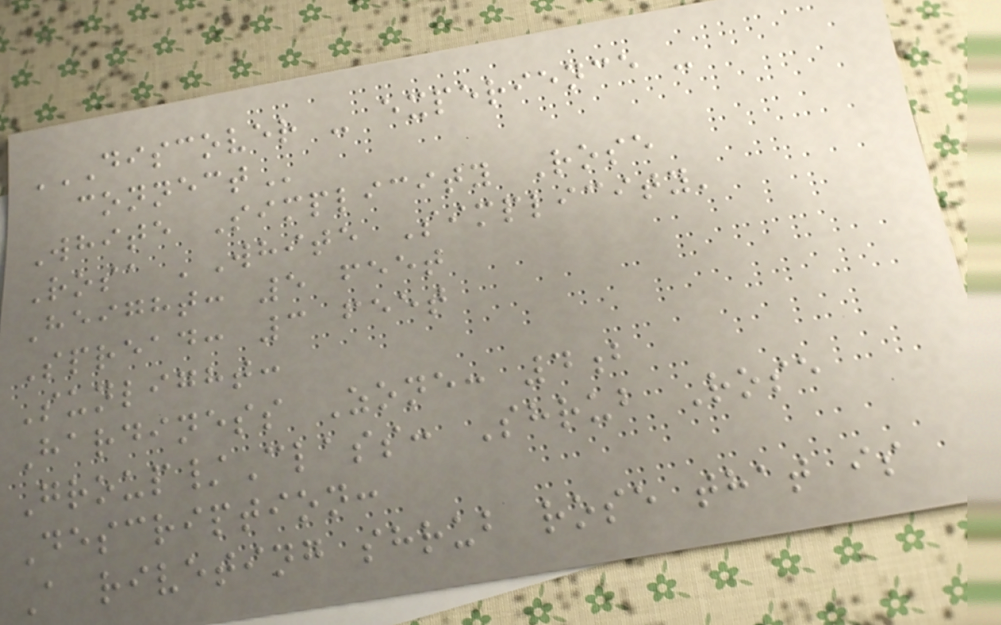DISCOVER - EXPERIENCE -
CONNECT
White Simplicity Rose
Rosa 'White Simplicity'
Height: 5 feet
Spread: 3 feet
Sunlight:
Hardiness Zone: 4b
Group/Class: Shrub Rose
Description:
A riveting shrub rose that is
